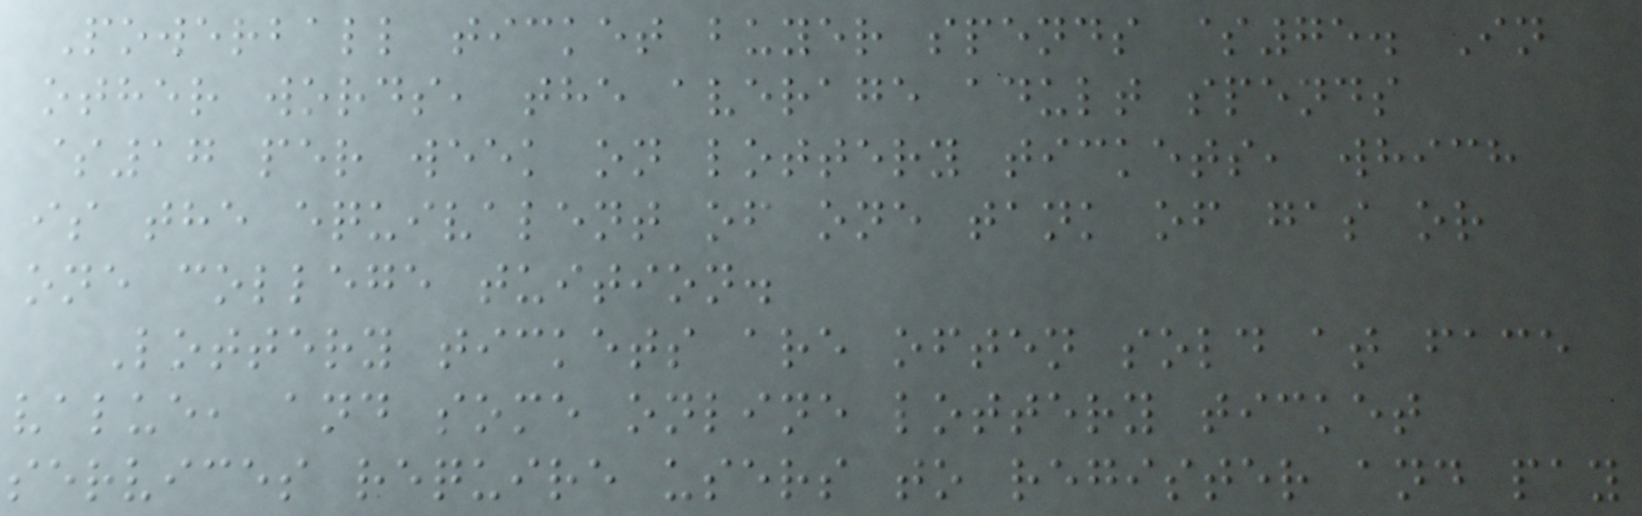Powerball ticket buyer spends $75. In
other words, the average adult spends
$17 per week on lottery tickets, which
is the equivalent of one tank of gas or
one college tuition.
Lottery tickets are often sold at face
value, and some online lottery ticket
services require users to register and pay
